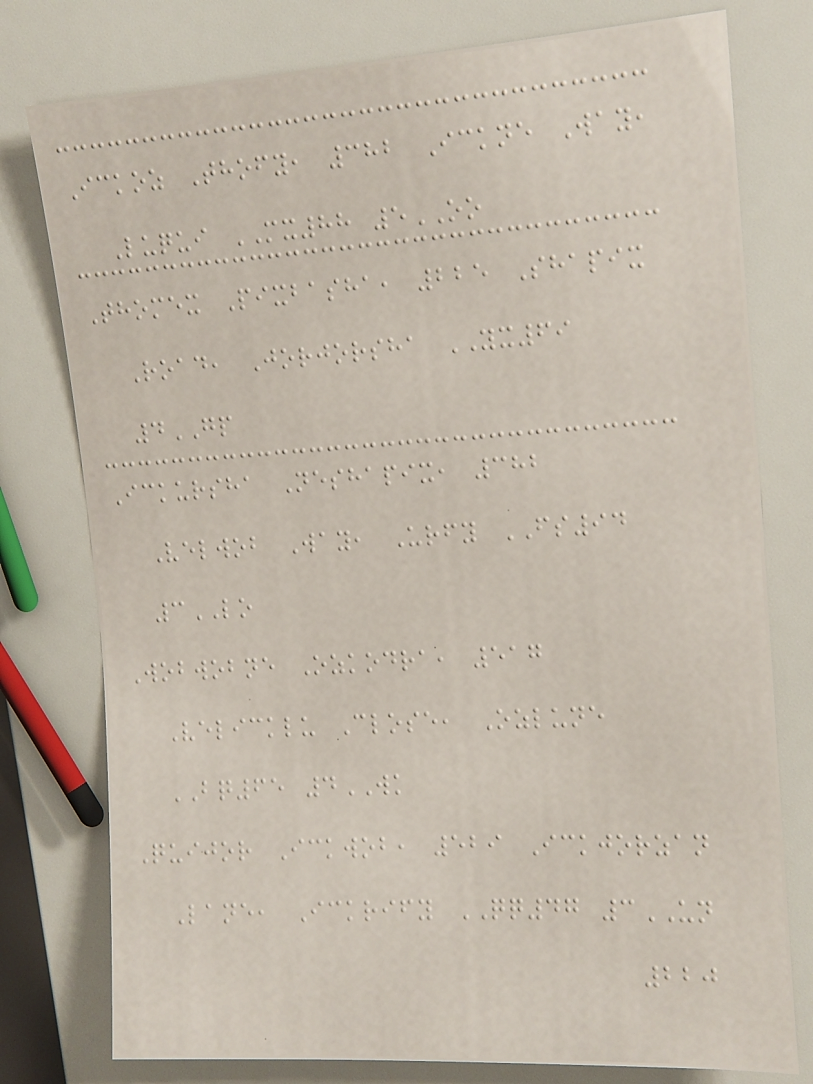Ickoz Thofy, 382 Ickne Way,
Luqui MX88 5OO
Thomex Pixbasha, 225 Shapix
Road, Jorjorsha YX69
4GP
Ickursha Neshapix, 382
Velwob Way, Urfy FS94
3LO
Wobwobne Ozkodra, 517
Velicklu Close, Ozlune
BQ65 4WK
Quijor Ickwob, 529 Ickjorzan
Lane, Ickrify QQ47 3UN
220
